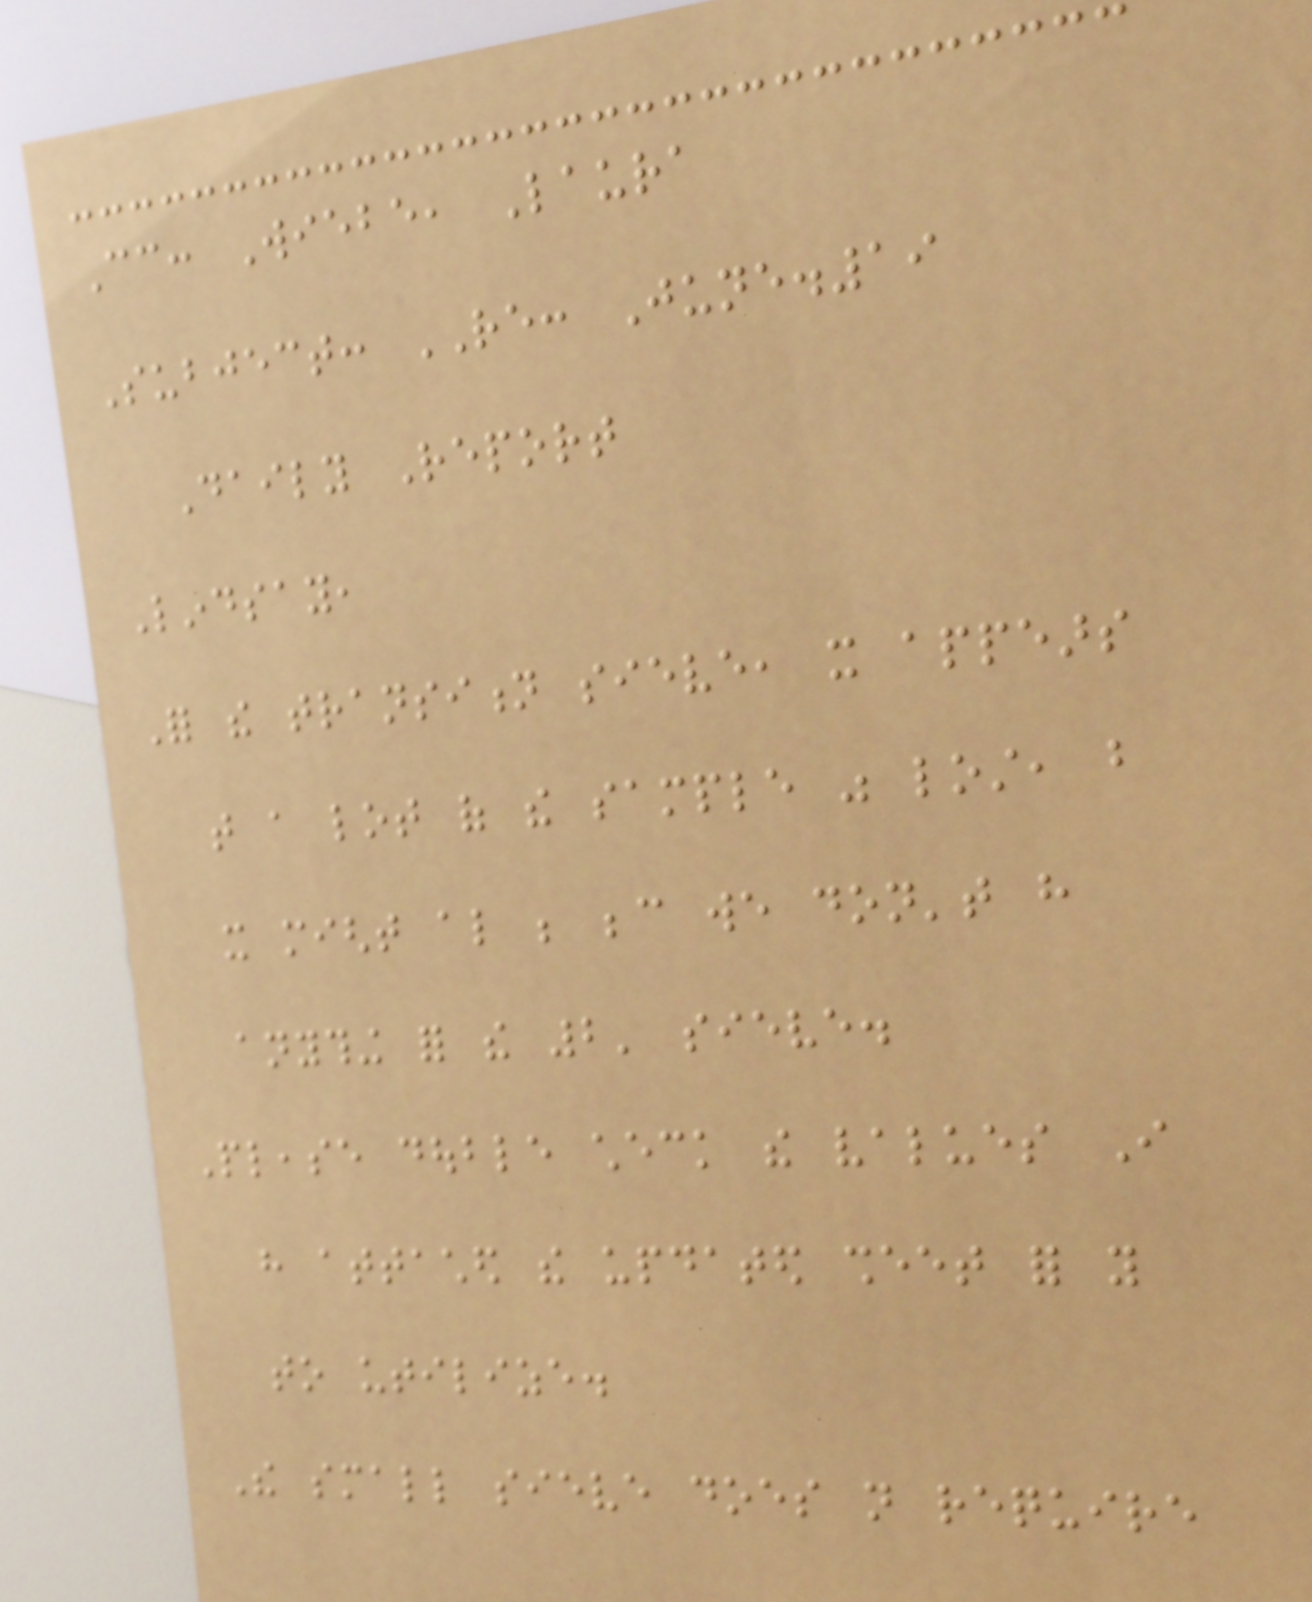Cc: Wiebe, Laura
Subject: RE: June.19
Daily Report
Lindsay,
For the transition sieve, it appears
that a lot of the sample was lost, but
it might also be because we don't have
anything for the 2' sieve.
Please double check the values I
have attached the updated sheet for you
to utilize.
The small sieve does not require
